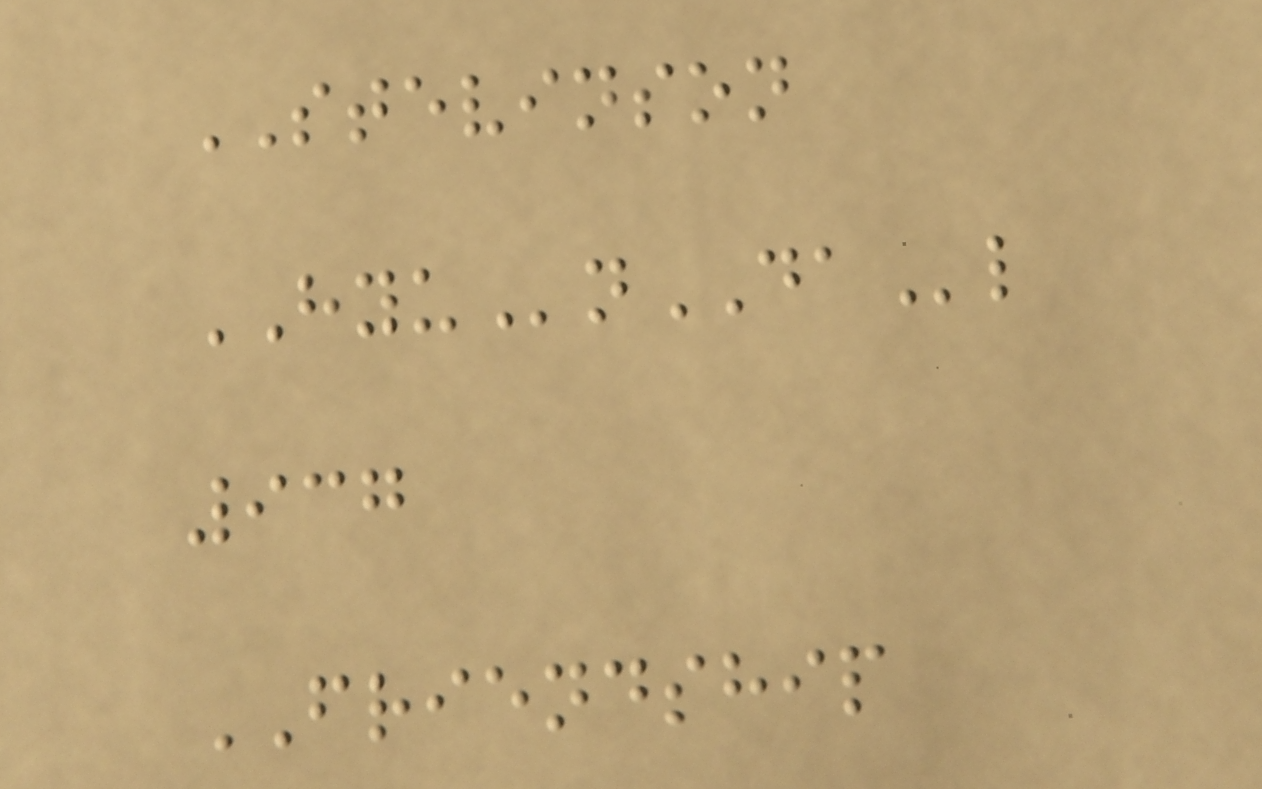STEVINSON
HYUnDAl
937
FRIENDSHIP
